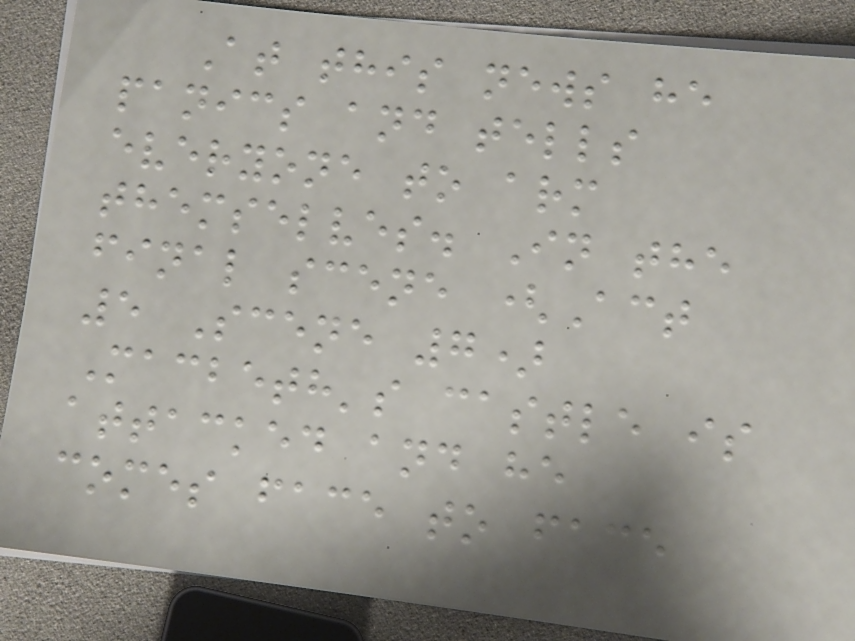At this news he
panics and tells
everyone to arm
themselves. In the
final scene (Act
5 Scene 7)
Macbeth's castle is
attacked and he
comes face to face
